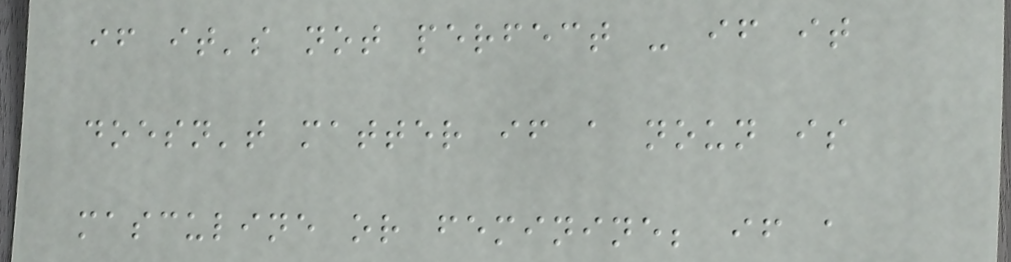if it's not perfect - if it
doesn't matter if a noun is
masculine or feminine; if a
